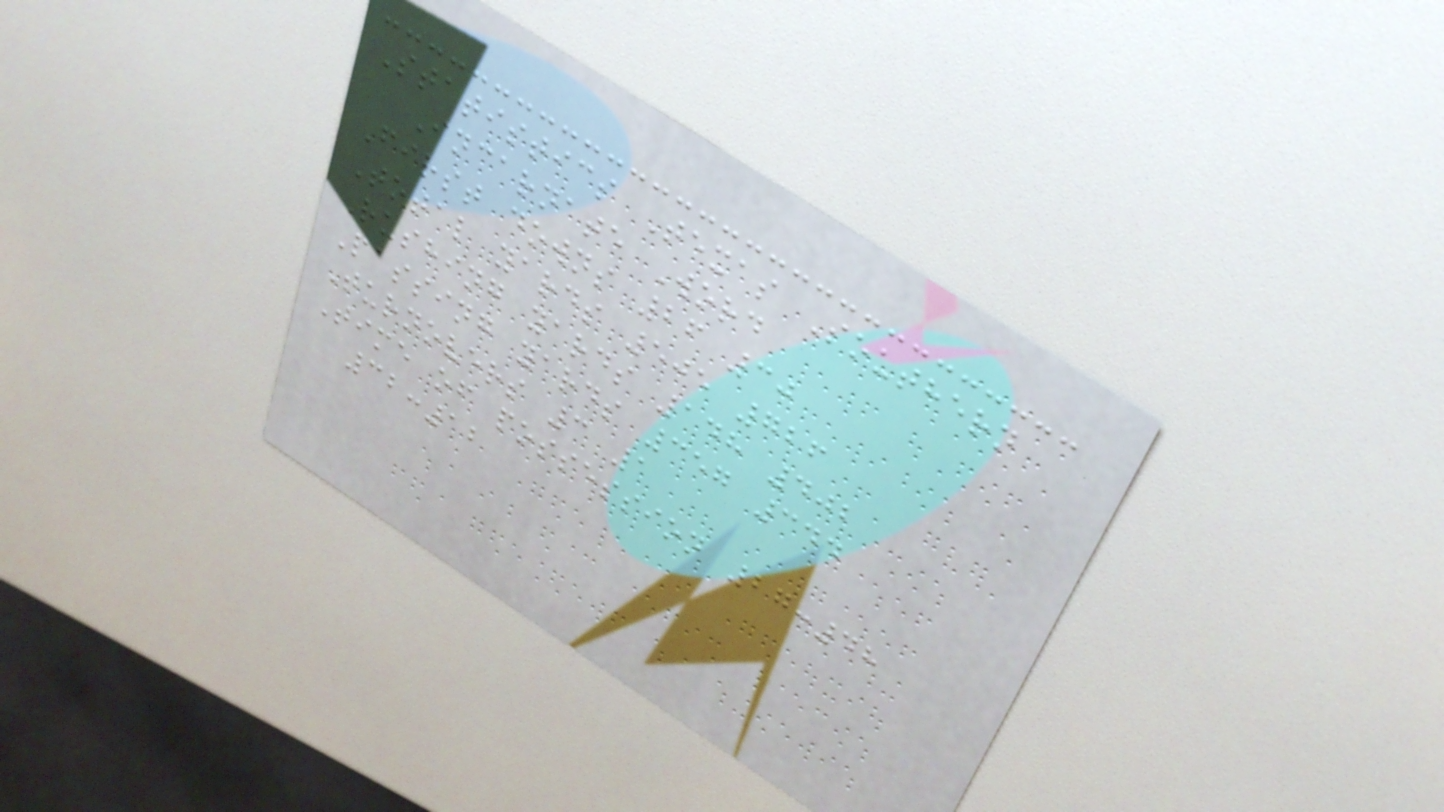Statistics Texas Southern
Incarnate Word
First downs 26 30
Total yards 505 726
Rushing yards 148 402
Passing yards 357 344
Turnovers 3 1
Time of possession 27:48
32:12
